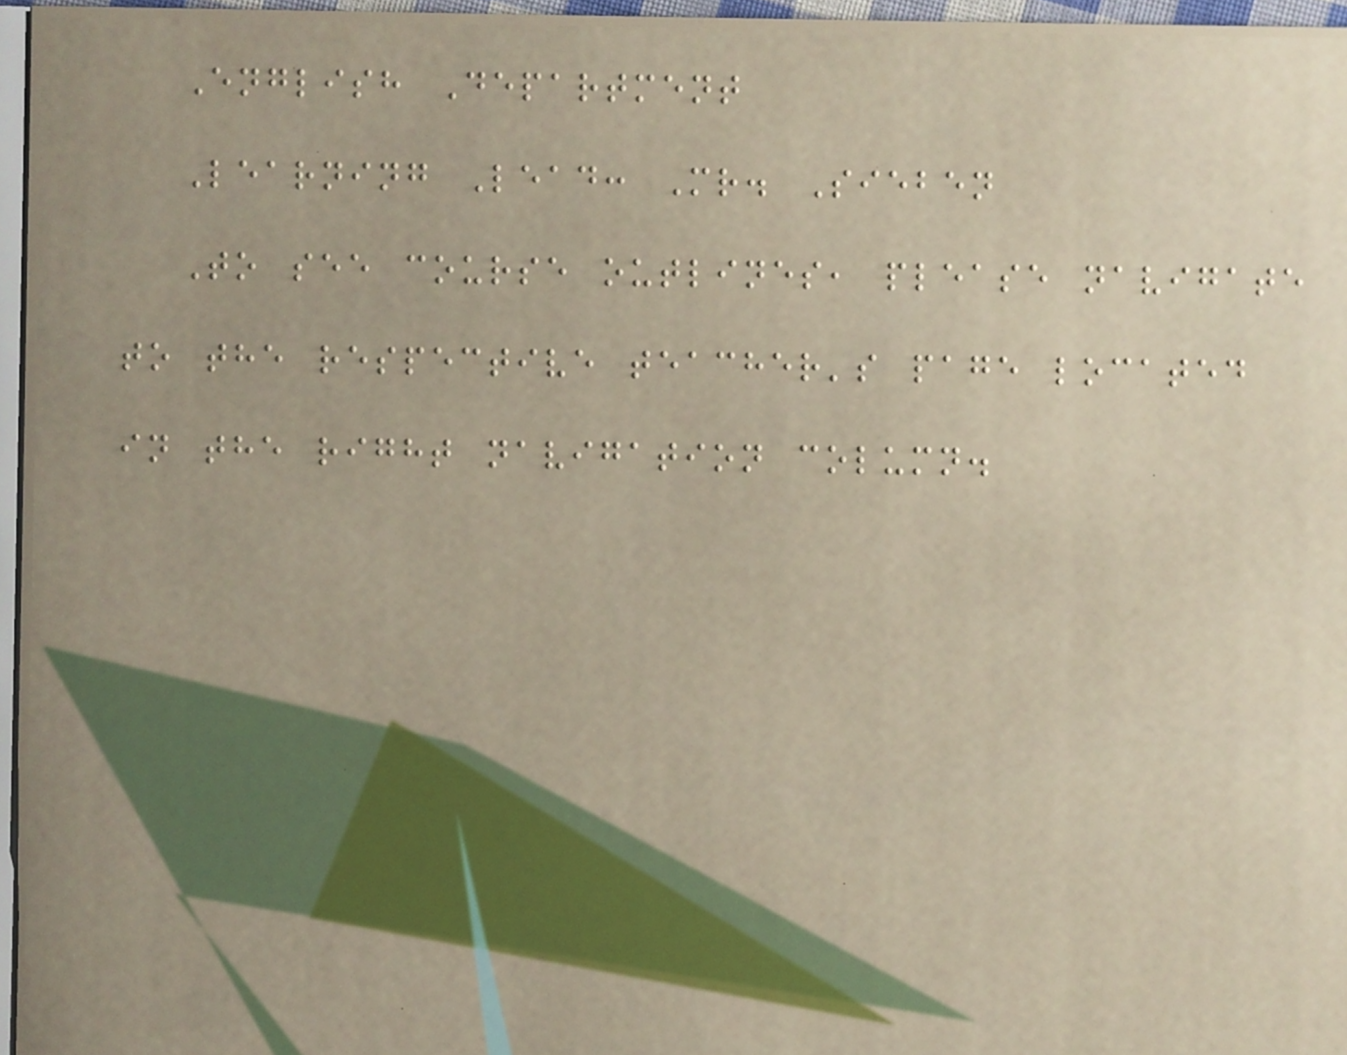English Department
Learning Lead: Mr. Sieben
To see course outlines, please navigate
to the respective teacher's page located
in the right navigation column.
